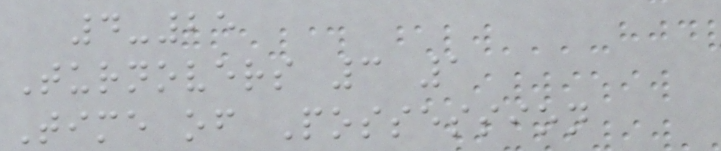4-25
Turnovers 3 1
Time of Possession
